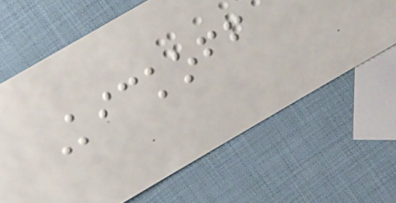Kickoff
